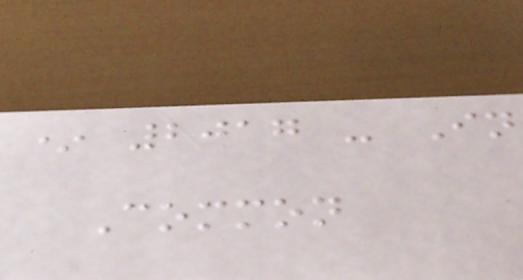* 2017 - In
Common
